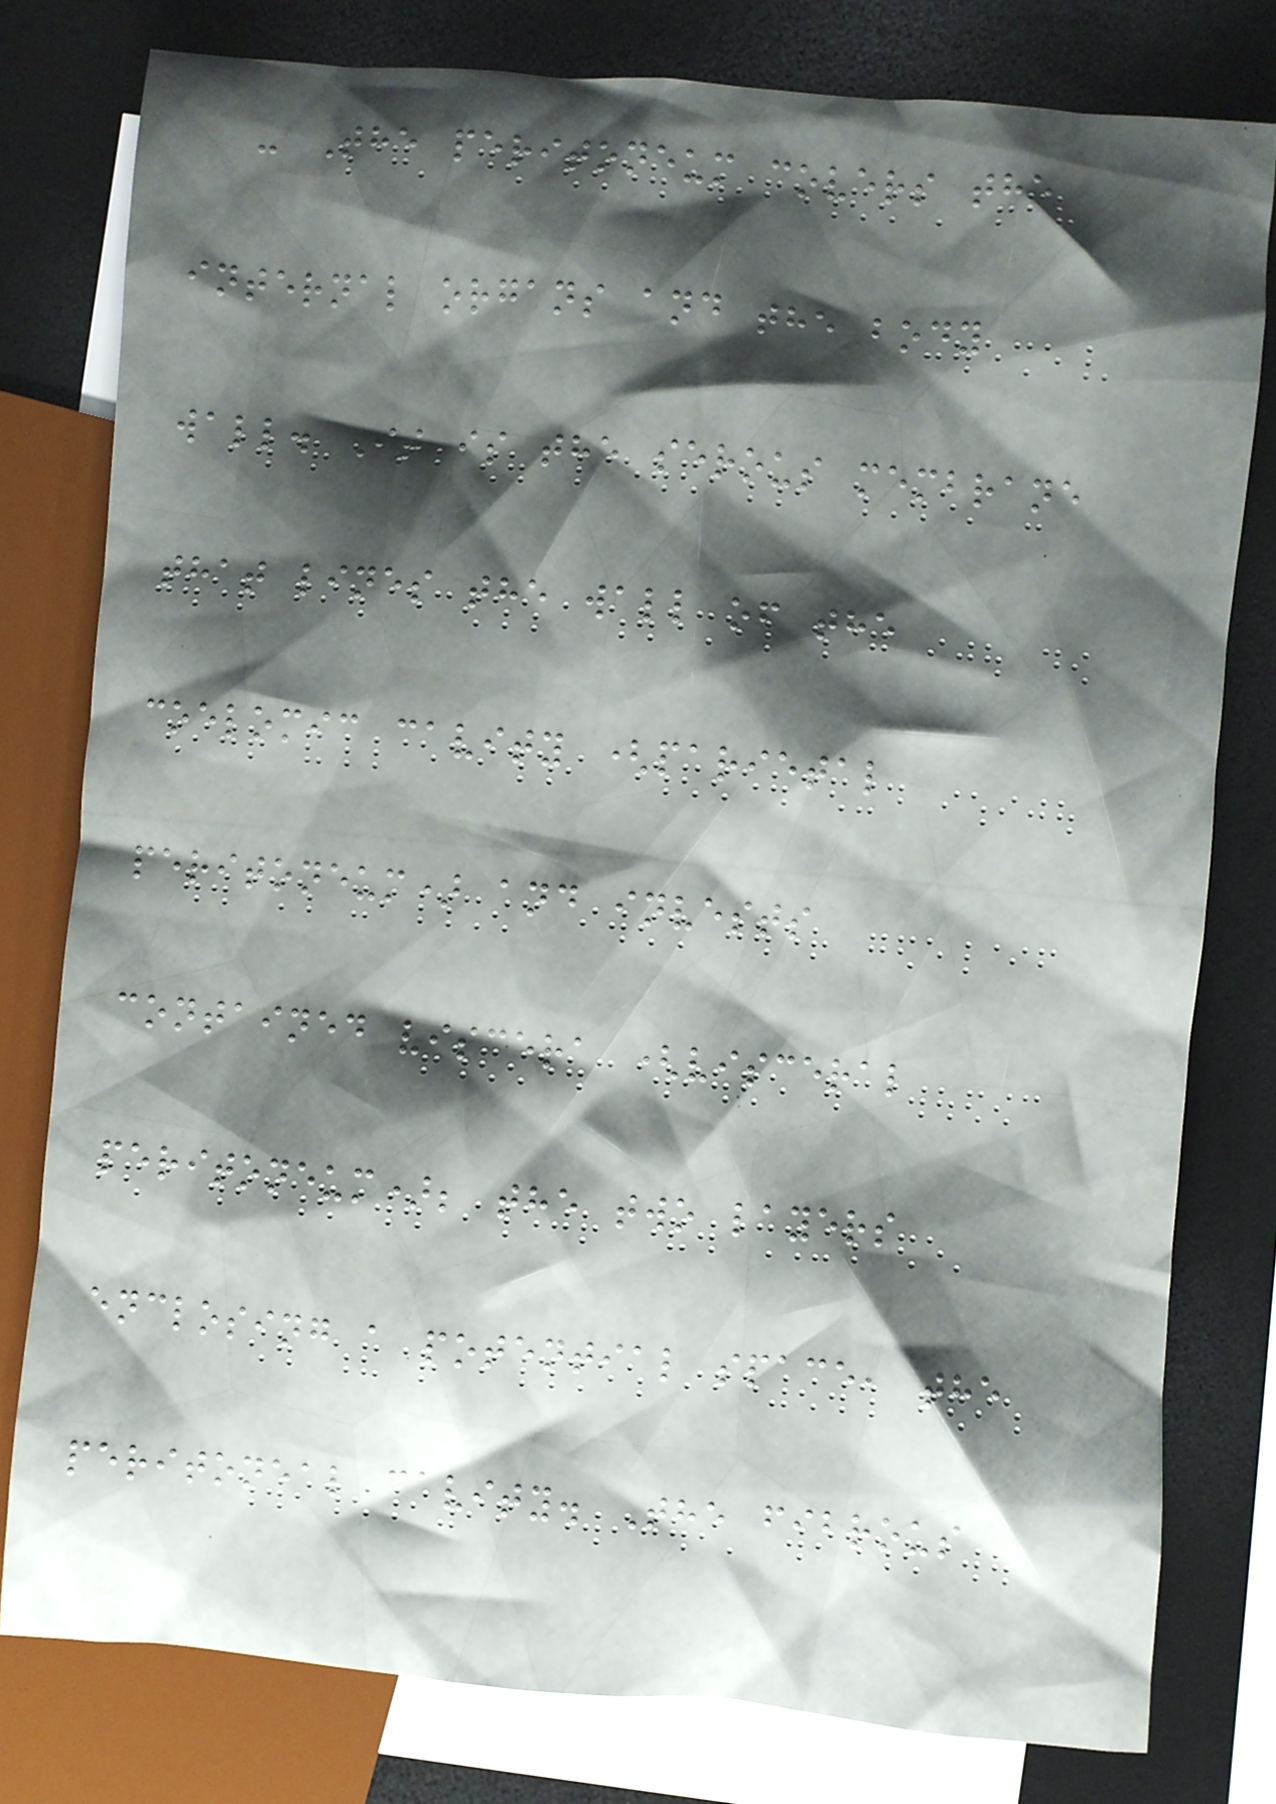- The peritoneum covers the
internal organs and the body
wall. It is the serous membrane
that lines the wall of the
coelomic cavity (parietal
peritoneum) and invests
contained viscera (visceral
peritoneum); the two layers
enclosing a potential space, the
peritoneal cavity. The fibrous
